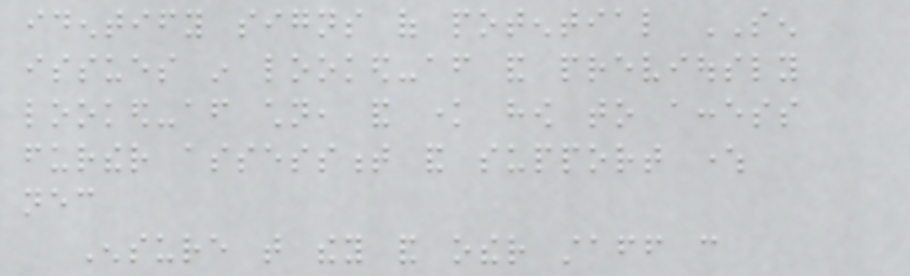identify signs of potential SEN
issues in looked-after and previously
looked-after children, and know how to access
further assessment and support where
necessary
Ensure that they and other staff can
